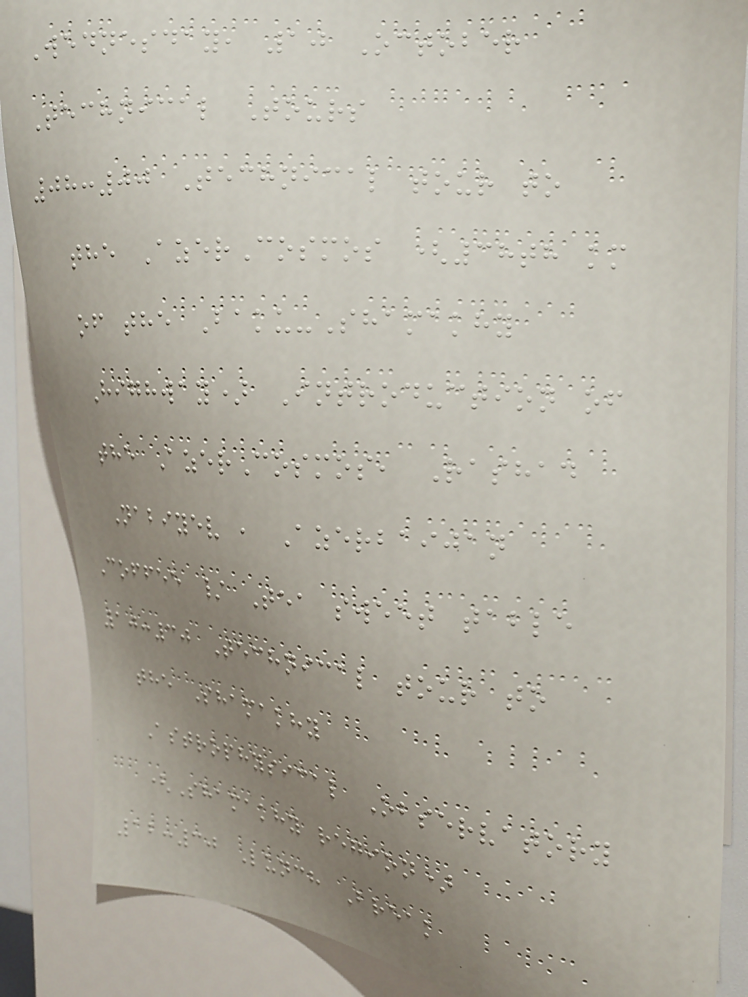Wednesday, 10 October
Technical Tours
08:00 Technical tour to
the AzerCosmos (38th km
of the Baku-Shamakhy
Highway) Introduction of
the AzerCosmos, Rashad
Nabiyev , Azerbaijan
Coffee / Tea sweet table
10:30 Technical tour to
the Shamakhy
Astrophysical Observatory
(Shamakhy region)
12:30 Lunch Break
